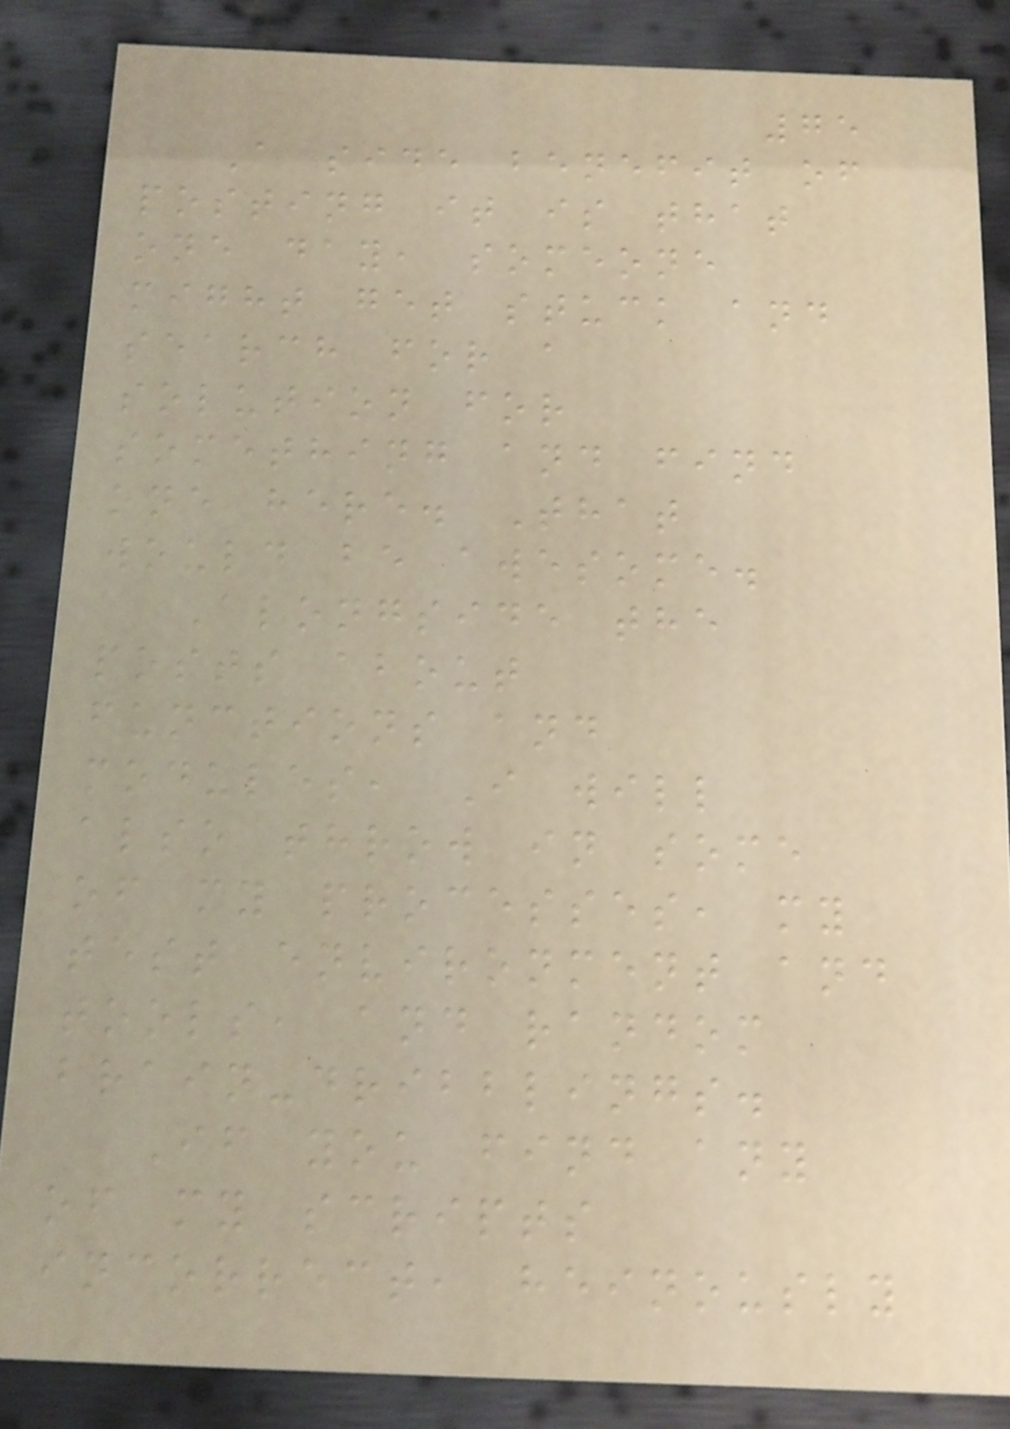75
A side benefit of
posting it is that
one day, someone
might get stuck and
search for a
solution for
something and find
one here. That
would be awesome.
Alongside the
posts about
functions and
modules, I will
also throw in some
of my processes, my
test environment and
tools, and random
brain-dribblings.
If you find any
of my scripts
incorrect, heinously
